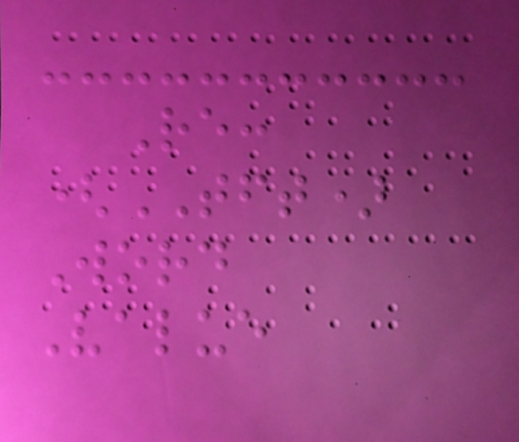Re:
(TFT)
Word
Value
